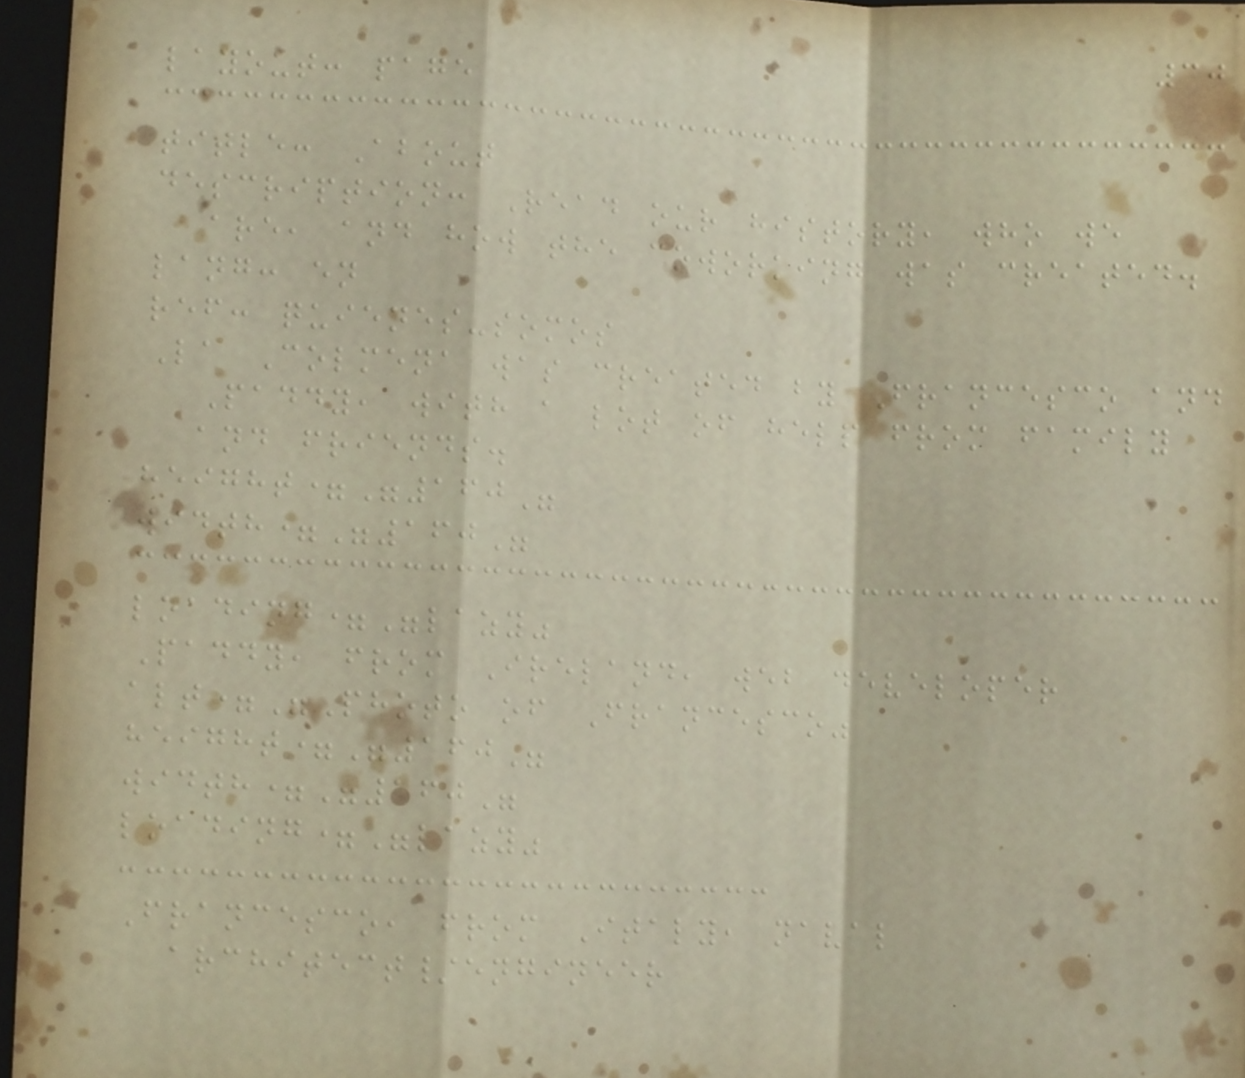30
layout: page
title: About
description: Read our history, who we
are, and how the coworking was created.
lang: en
ref: quienes-somos
La Colmena was created by Francesco and
Paddy, with a lot of help from family
and friends.
height="160"
width="160"
loading="lazy"
Paddy, from Ireland, web developer
alt="Photo of Francesco"
height="160"
width="160"
loading="lazy"
Francesco, from Italy, naval
architect/engineer
